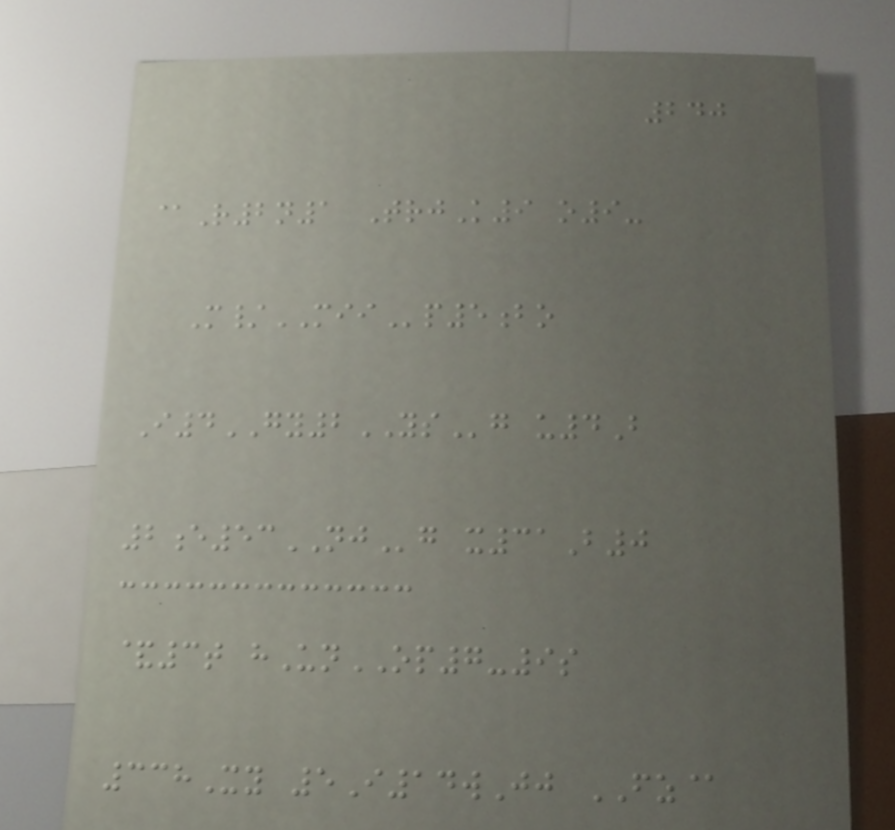240
@R2n1 TrjK9 o9-
M/MIIp5bo
I4GY2YSg u4B
2e53NJg x31B0
&3t hUnOP7-9s
338Xy 5I14wJj FZ@
